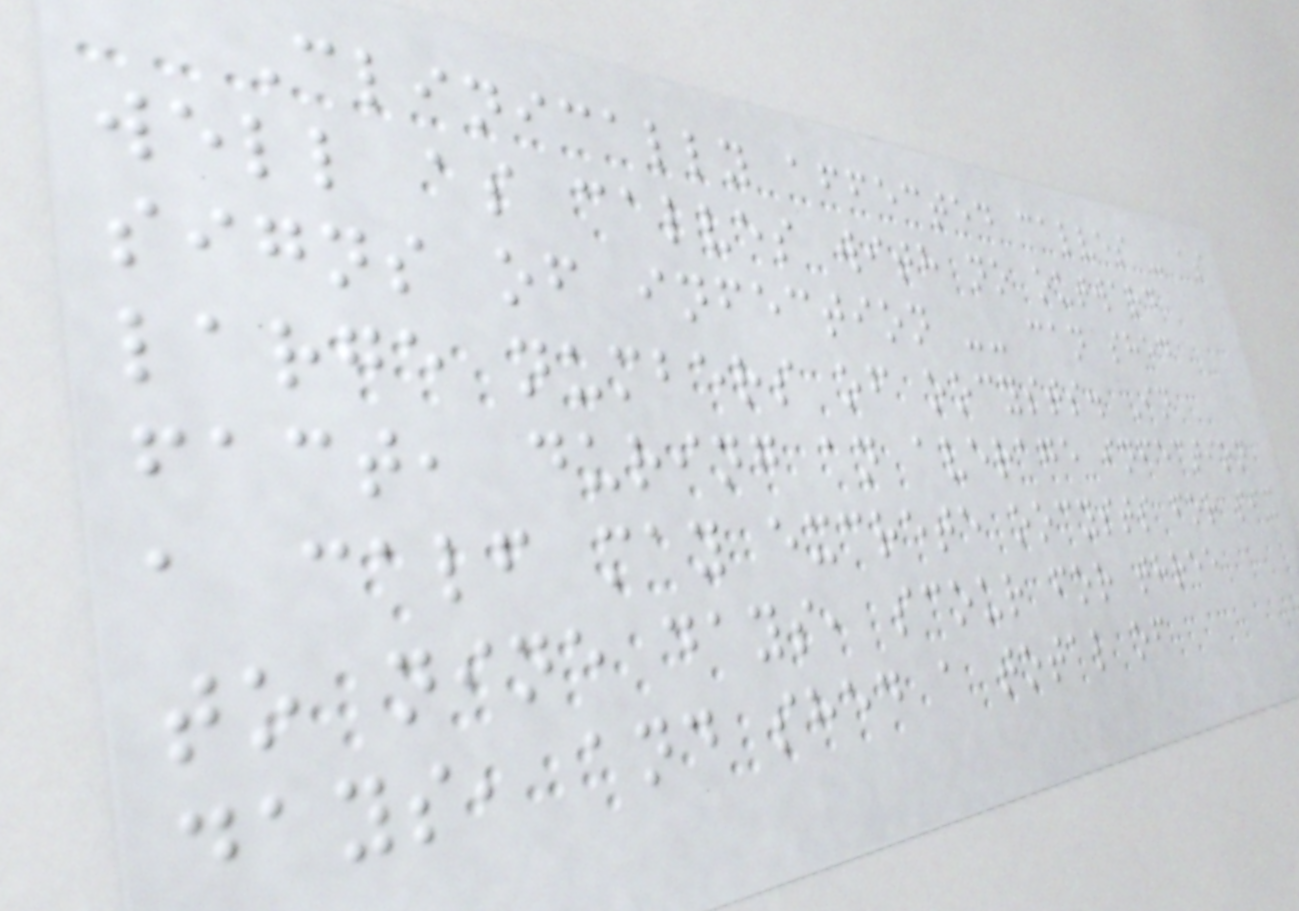Clinically affected calves - as
well as calves with no outward
signs of infection -- can shed
large numbers of oocysts. In
fact, during an average infection
a calf may excrete oocysts for six
to nine days, scour for three
days, and shed a total of
